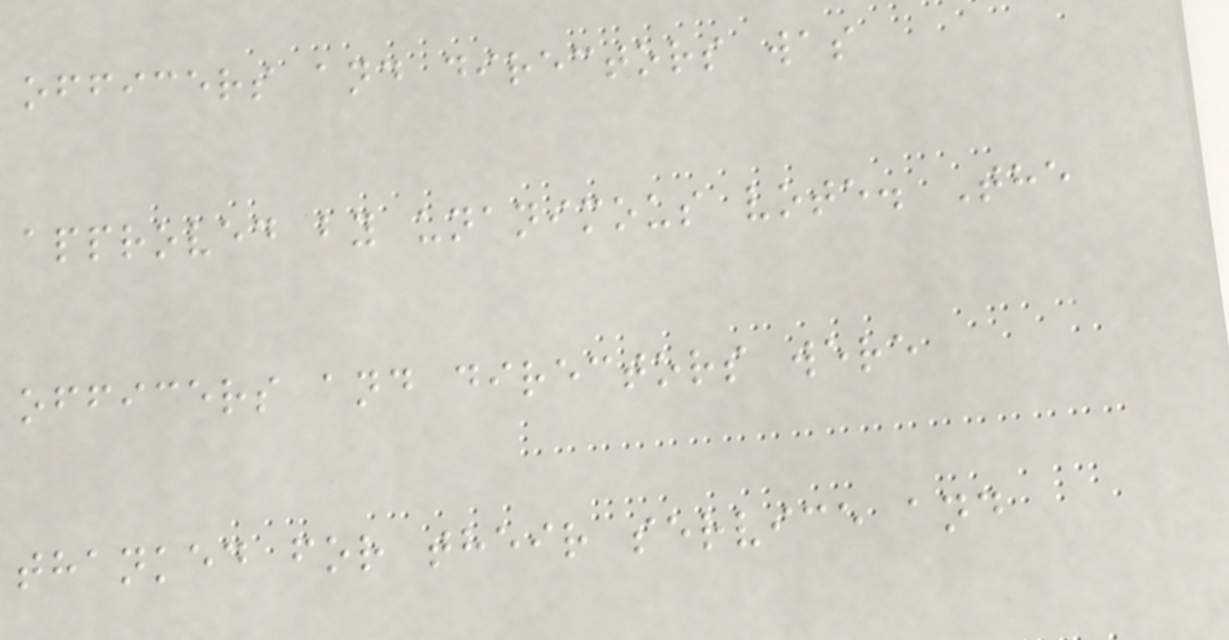officers and directors was
approved by unanimous vote. The
officers and directors were
thanked for their service and
